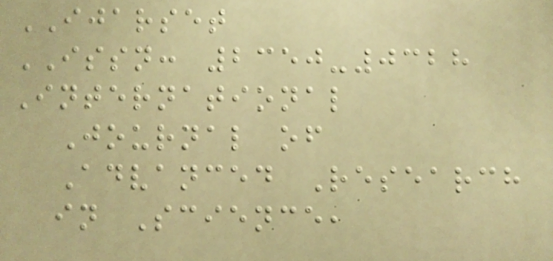IJARSET
ISSN: 2350-0328
International
Journal of
Advanced Research
in Science,
